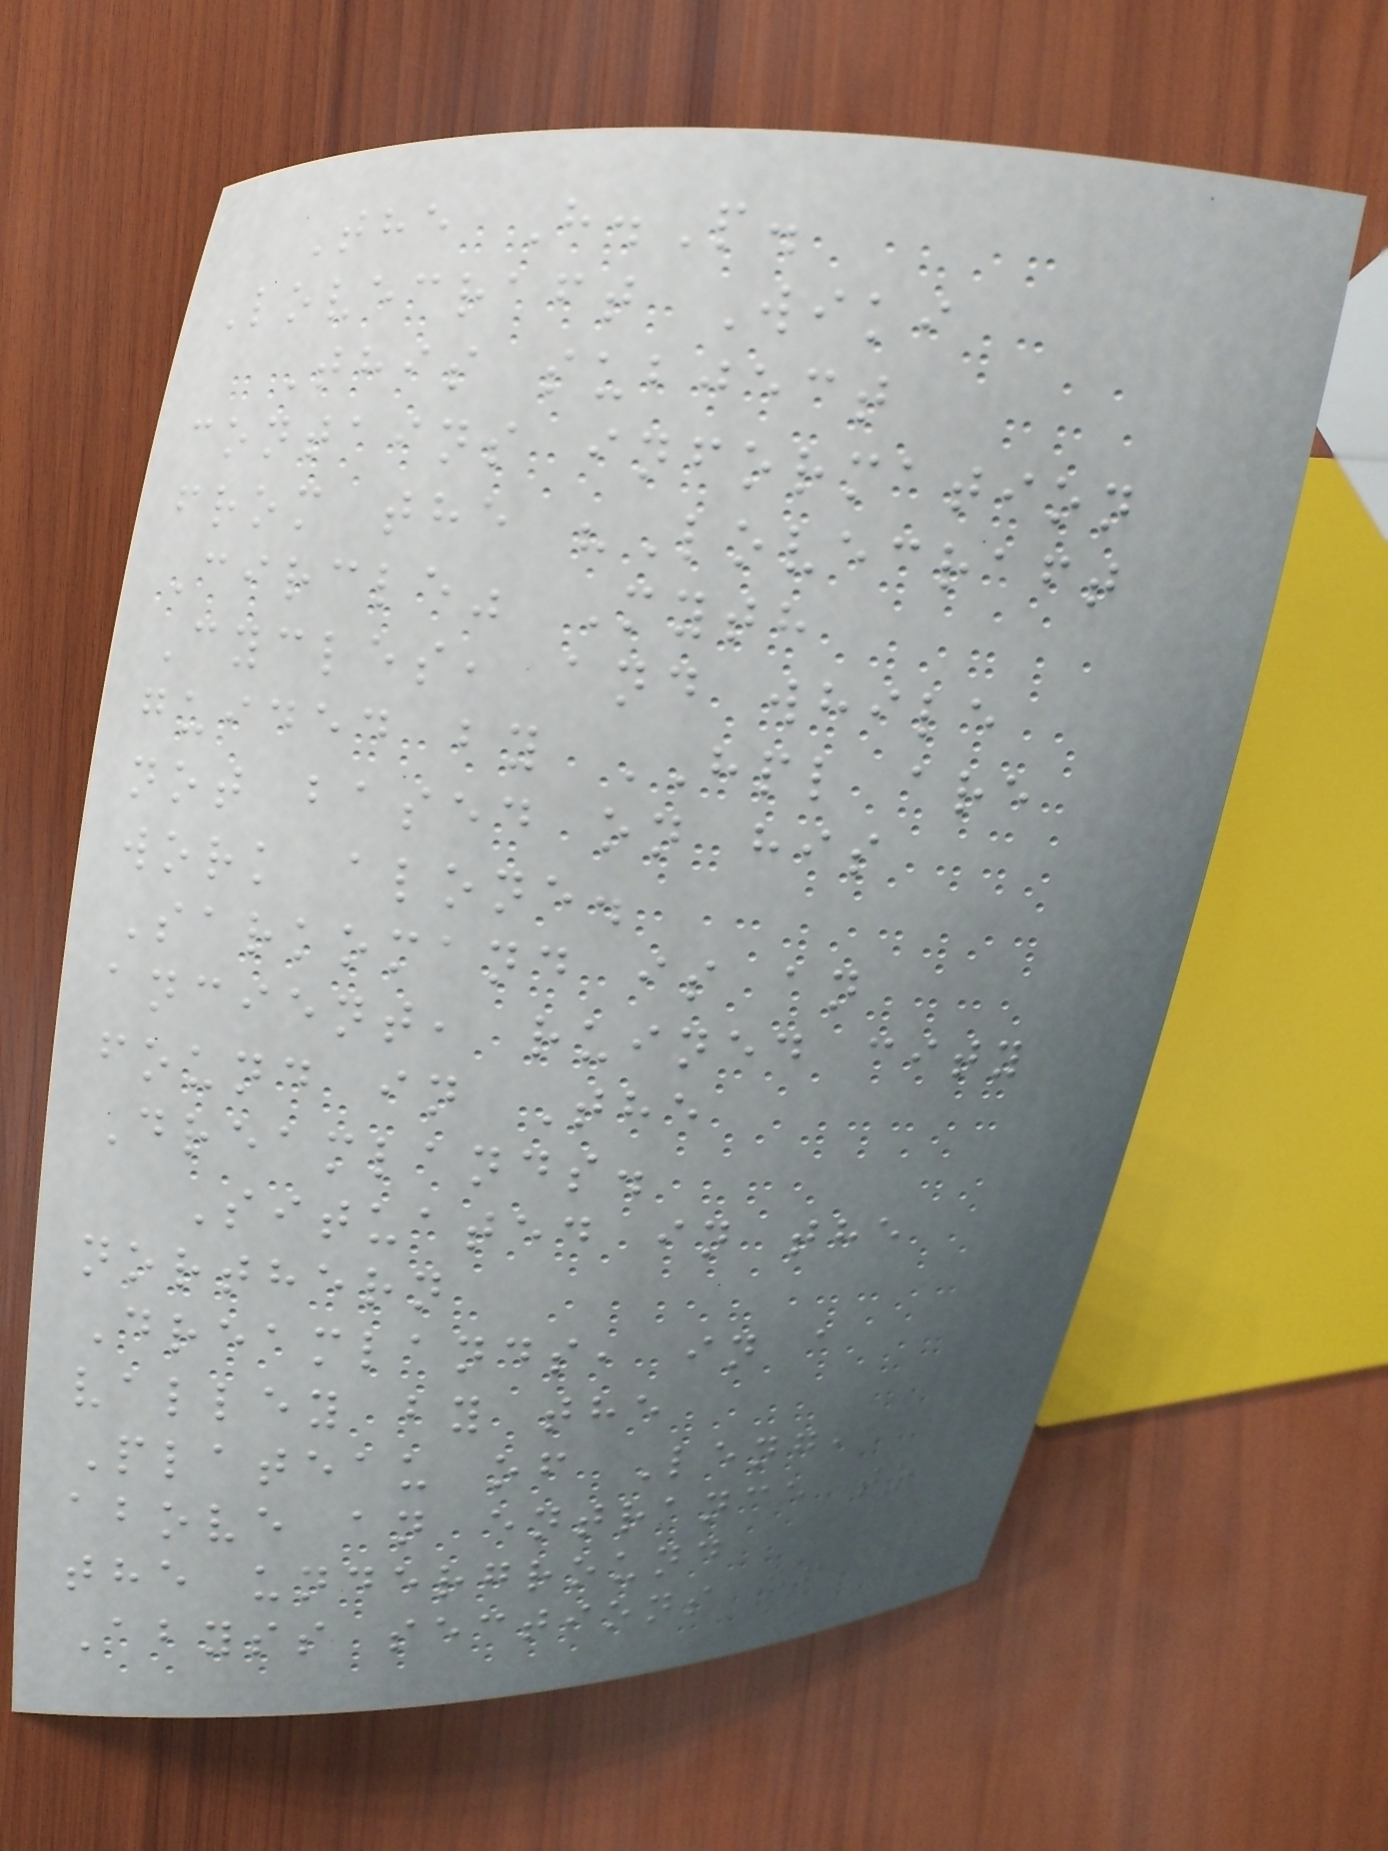The H.P.
Lovecraft Wiki
This subject
contains information
from the "Lovecraft
Circle" Myth
Cycles, and while
guided by HPL are
not based on his
work alone.
Sarkomand is an
ancient, ruined city
found in The
Dreamlands.
Situated in the
northern
Dreamlands, in a
valley by the
Plateau of Leng,
above an entrance to
the underground
Abyss sections of
